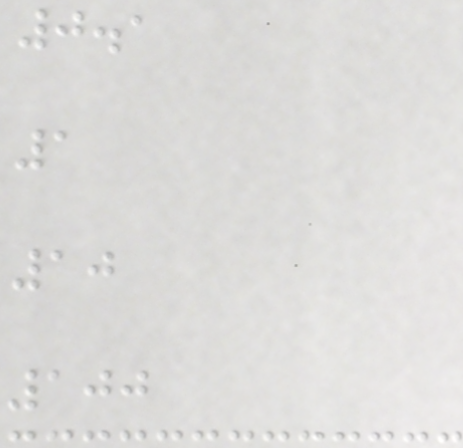0.1
1
10
100
